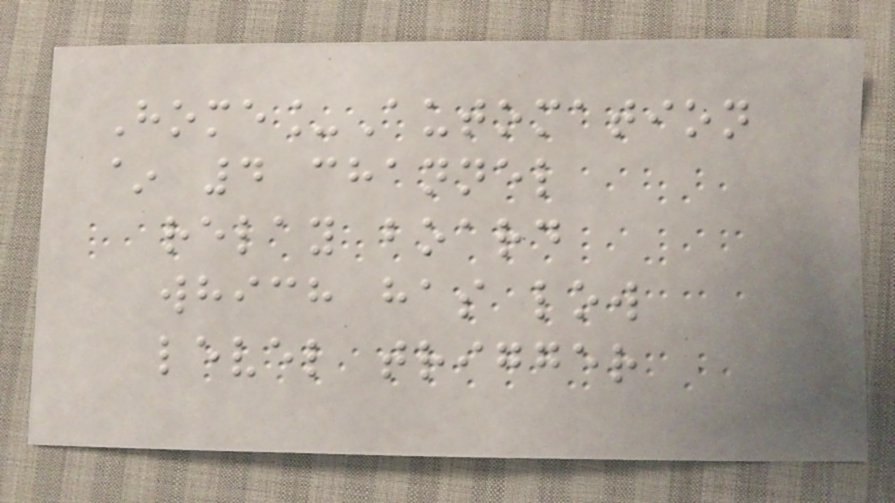Home_Automation
~ 4 channel
relay board
which has low
level trigger
